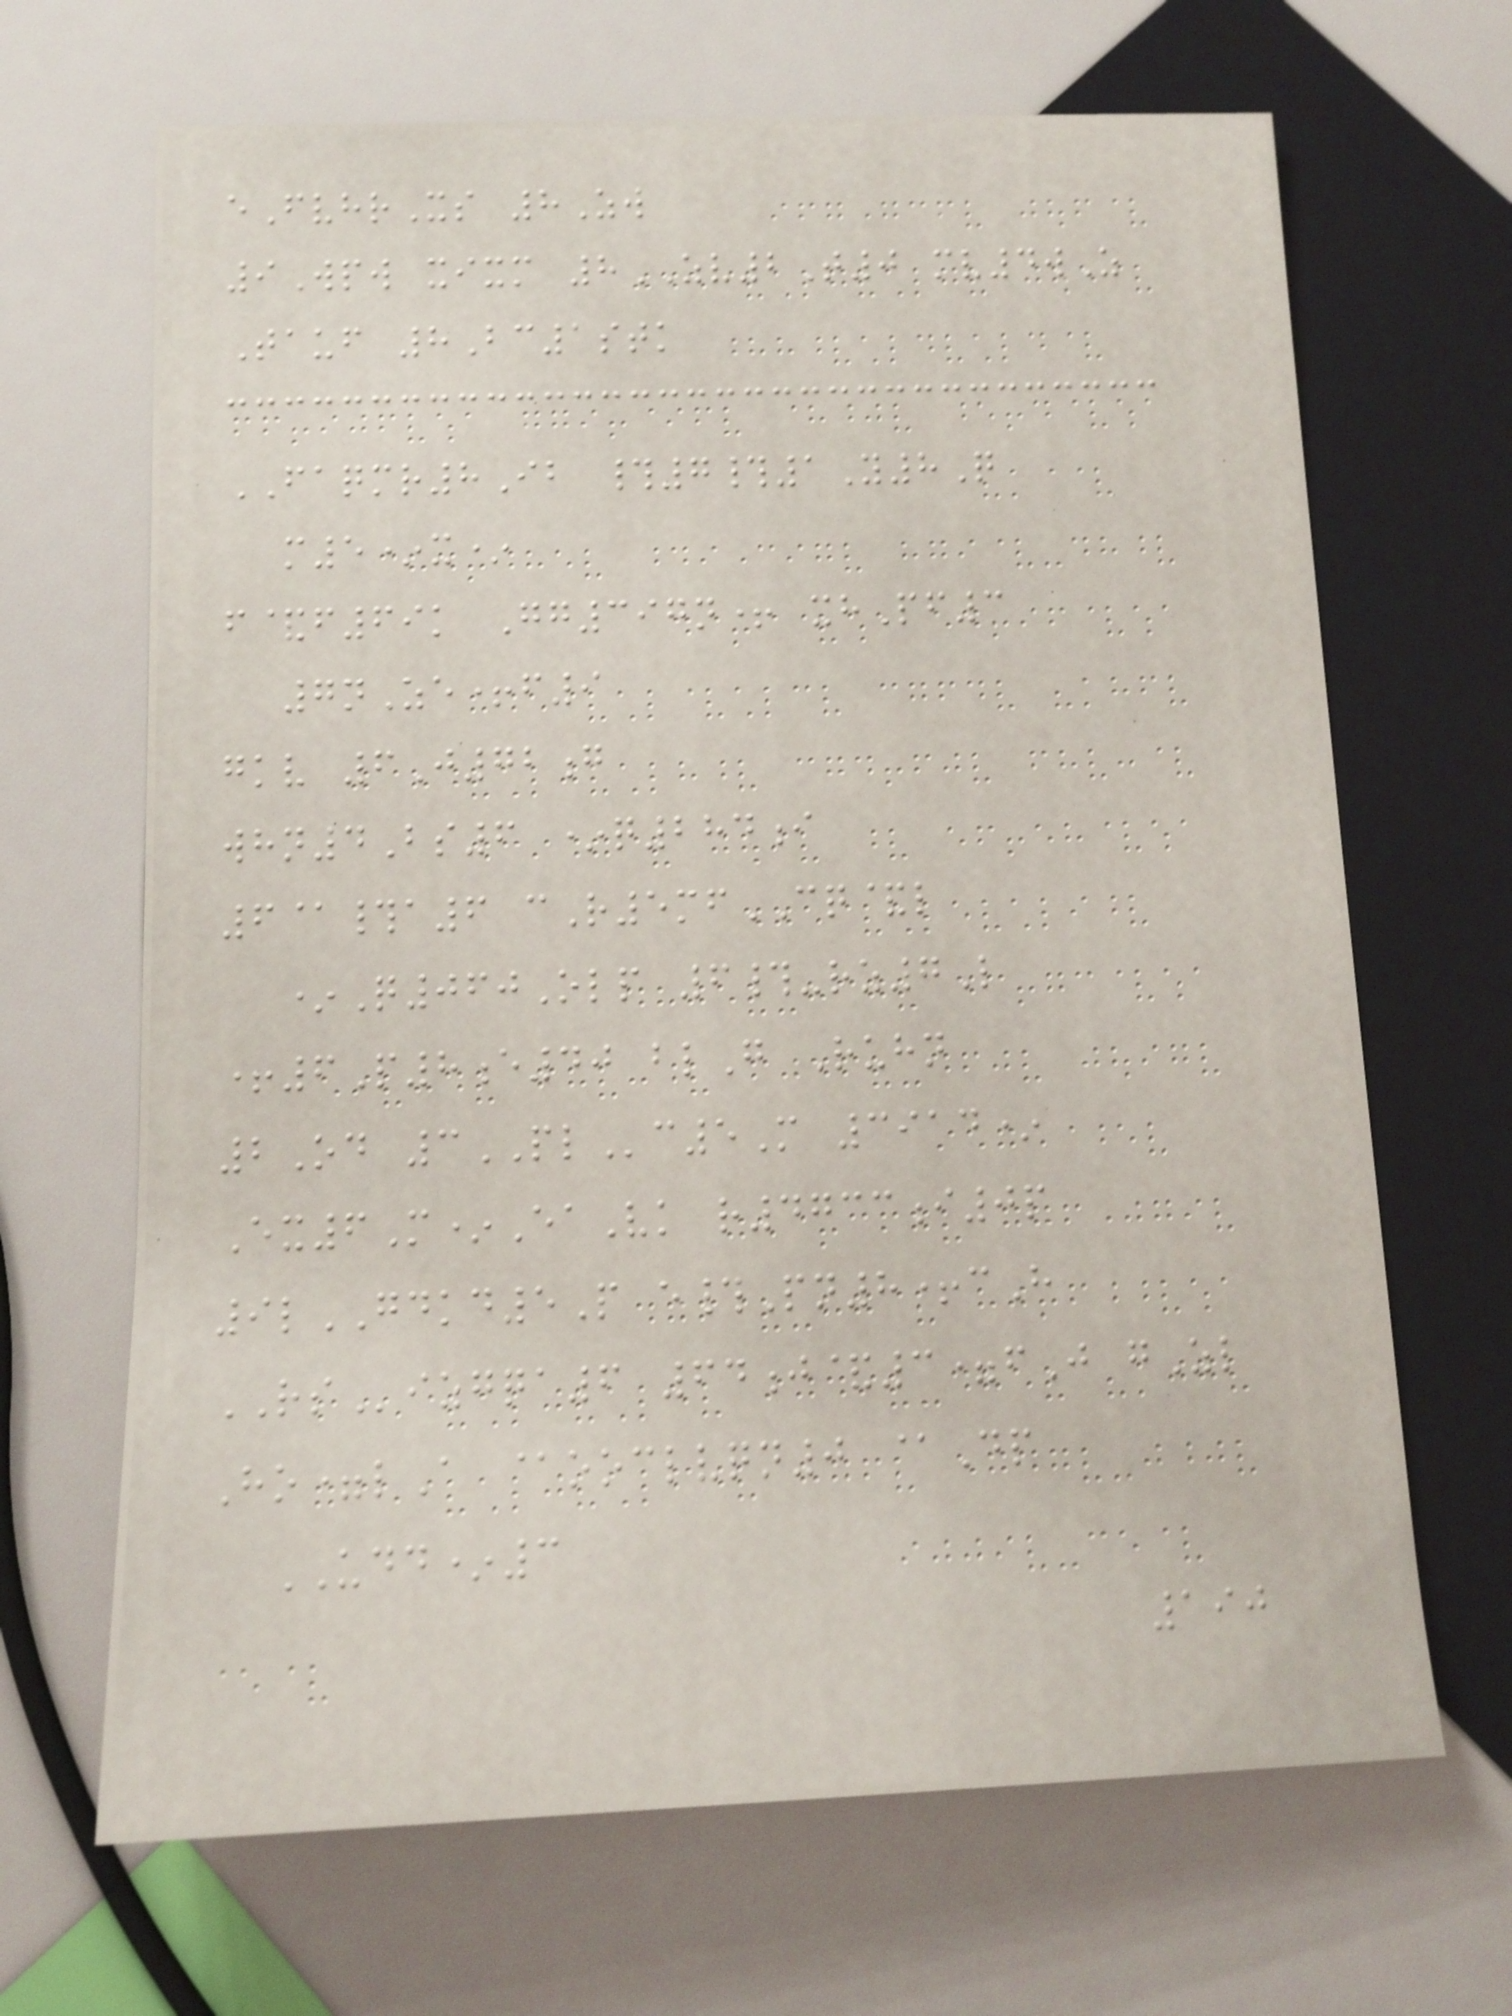eFvhrXs 8Zw
9Wpw xixm 8ZV2T0 mv4wZ
Tauf 8Bc1stk
FAQMR8Ib #7#1Y8Q
m5*x*
f&f69k Gg397n+ xhPf3
7nZe+f9
gkv 6J72g
whn4Bs6 *q284i
6@#a6 cR5mfCQ&l
*Q060Olp 6#-rz7L
+6P8e40 blG Ruhn
2Od 3PLc5M 3914*
Ex6M*EaVk r4733i0p
9lGDKD5P e#Pn8+cH
RSizgqa6 64j&3=fJ gZl
Ho=lA @ooclvqn0 @Dp
UDD*3
190
